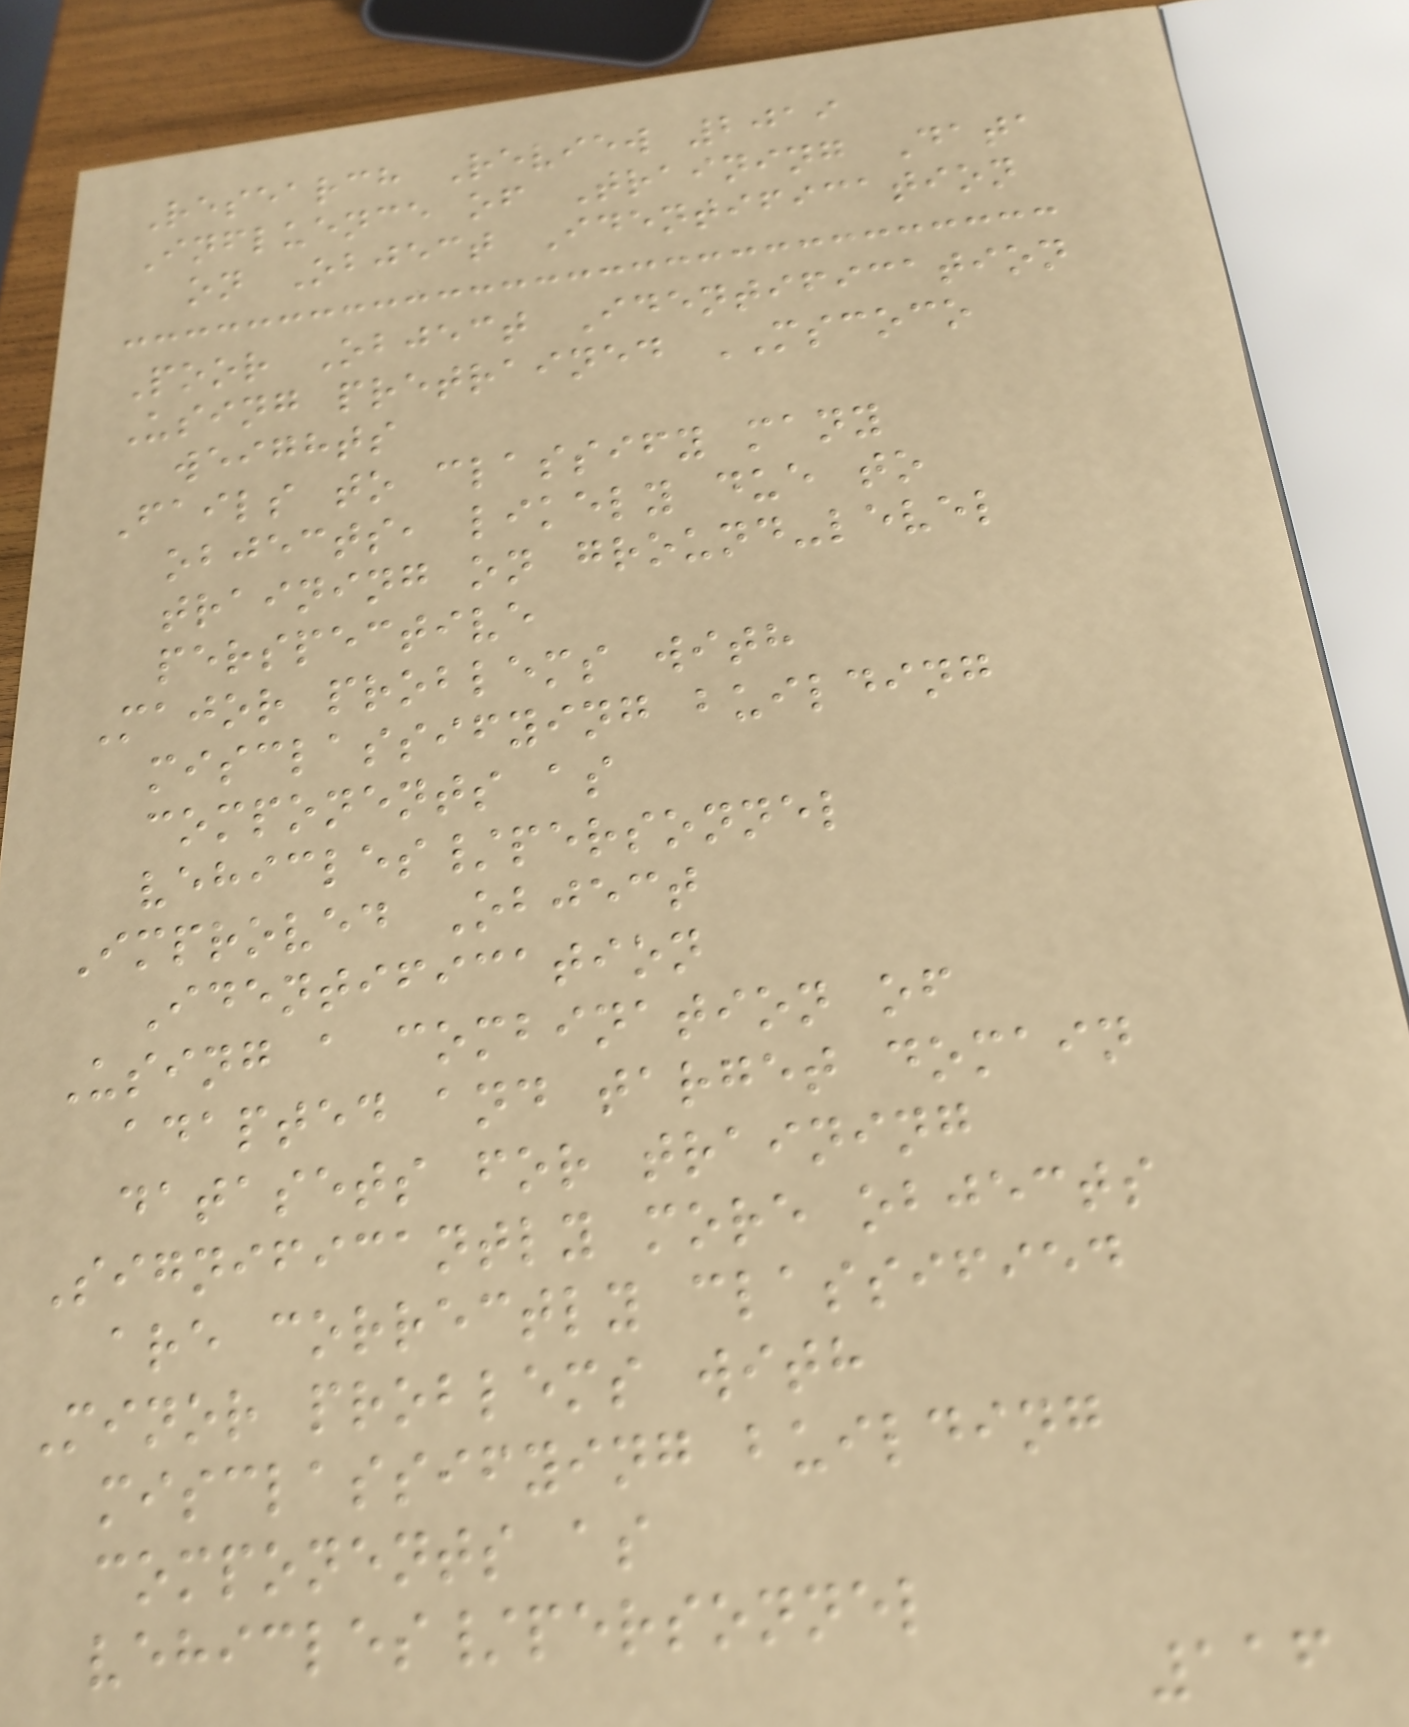Research Review 2019
Influence of Training Data
on Object Identification
Poor Object Identification
Using pretrained MSCOCO
weights
Fails to classify many
objects, likely due to
training on ground-level
perspective
Major problems with
misclassifying building
components as
vehicles/personnel
Improved Object
Identification
Using a combination of
adapted and target domain
datasets for training
Significantly more objects
are correctly classified
Minor problems with
misclassifying building
components as
vehicles/personnel
116
